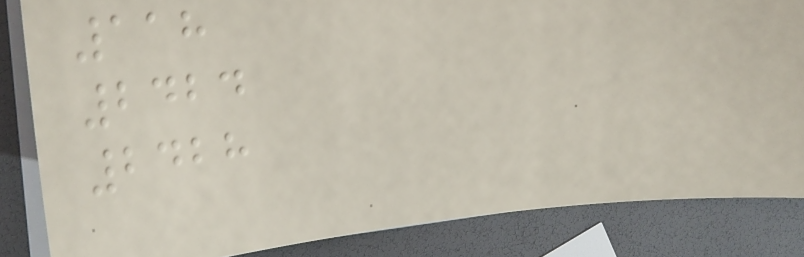118
2424
2428
